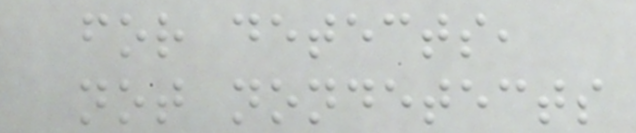for detects,
not nondetects
